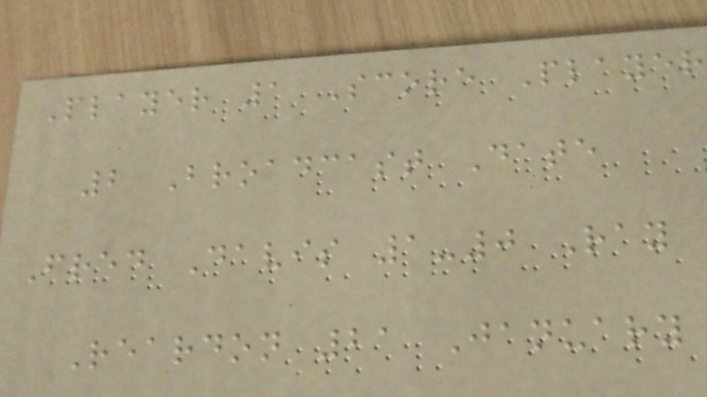Player 1 Score Player
2 Broadcast Date
Fred Davis 1-0 Ray
Reardon 21 January
